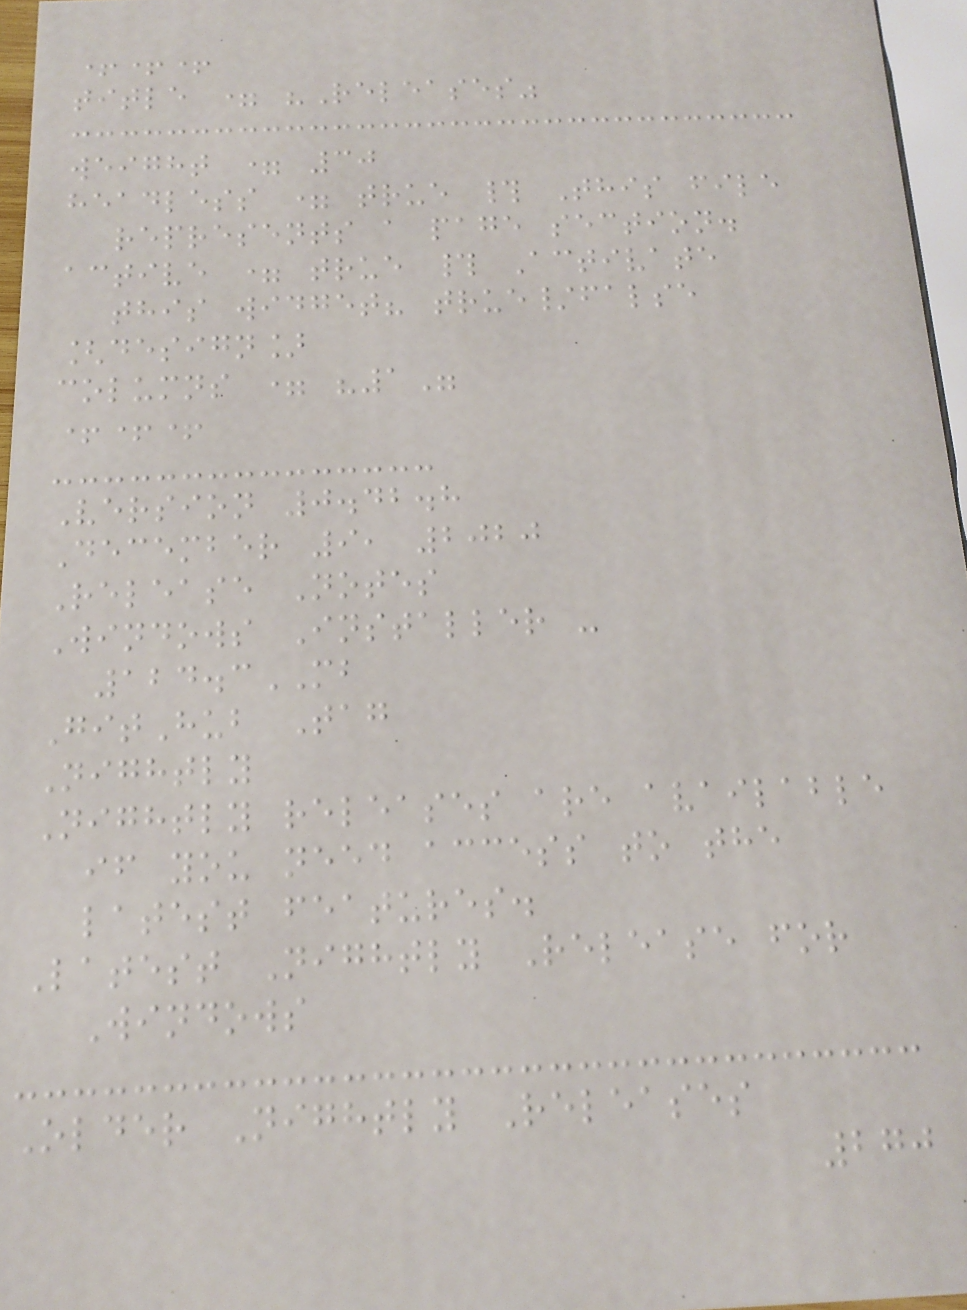+++
title = "Releases"
weight = 30
headless = true # This file
represents a page section.
active = true # Activate
this widget? true/false
[design]
columns = "1"
+++
Version 0.42.8
December 9, 2020
Release Notes
Windows Installer -
124.3MB
GitHub Tag
Nightly
Nightly releases are available
if you need access to the
latest features.
Latest Nightly Release for
Windows
Older Nightly Releases
270
